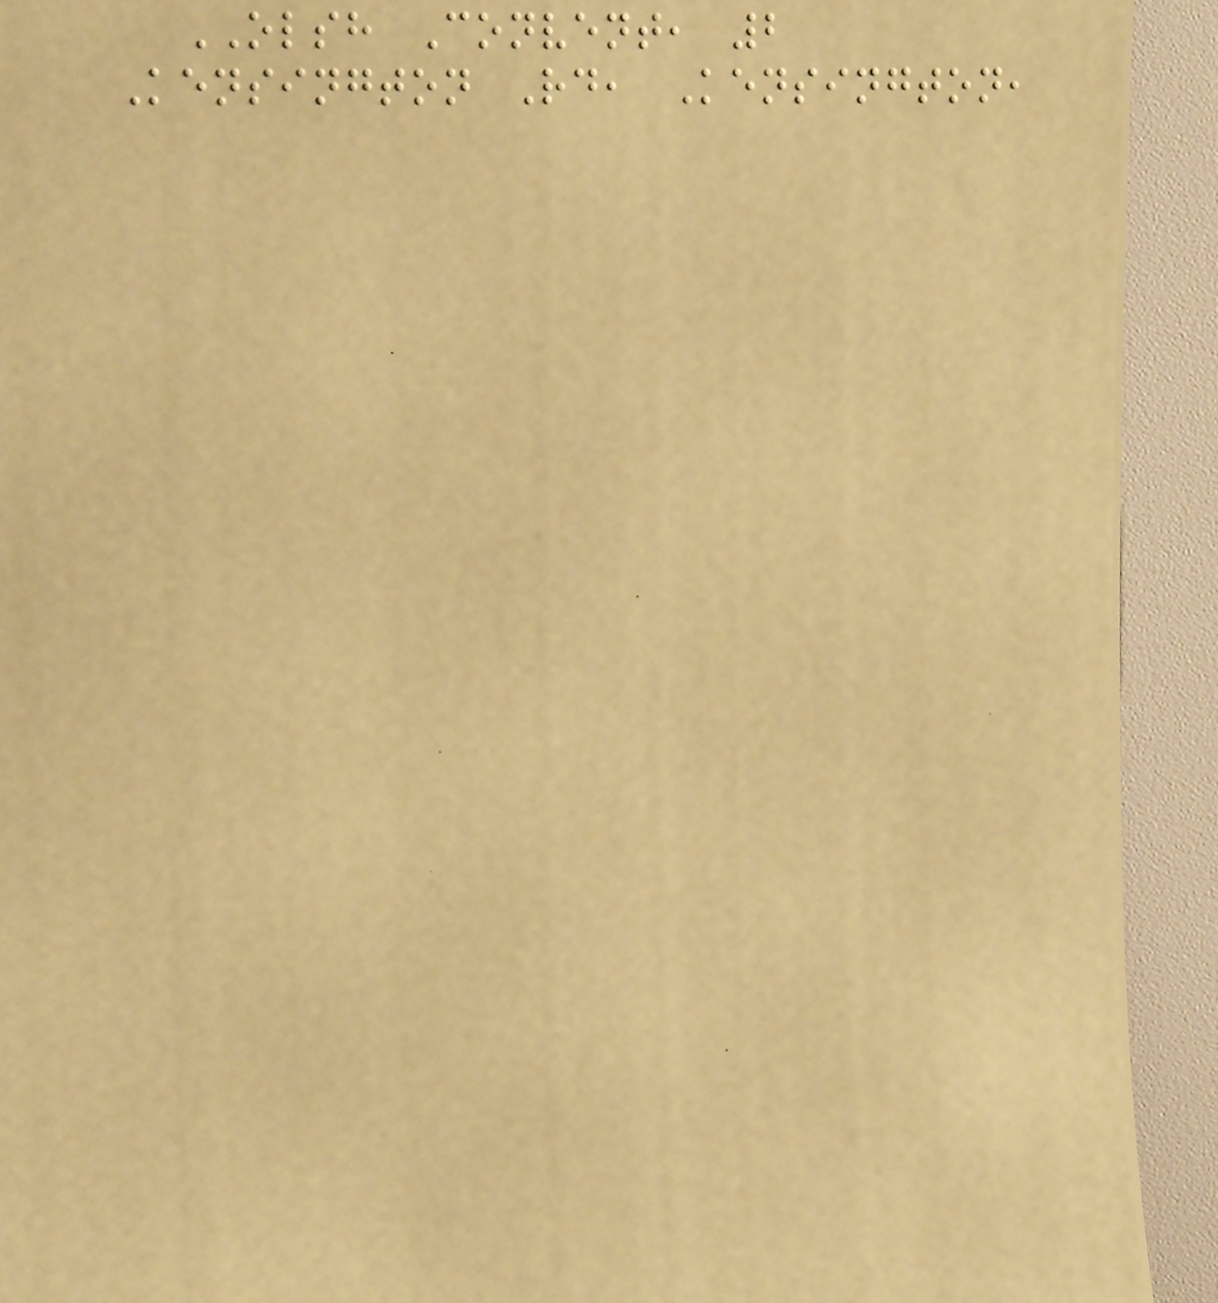OLSH Convent, 2
Kensington Rd, Kensington,
